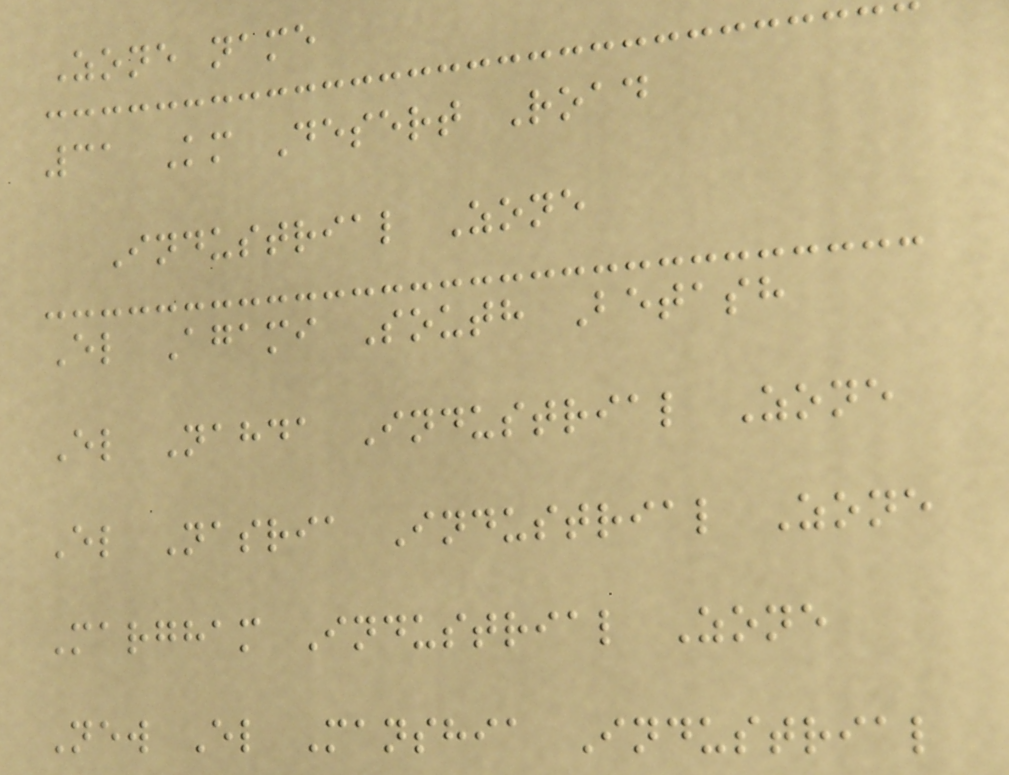Zone name
31 Km Desert Road
Industrial Zone
El Agami South Betash
El Nahda Industrial Zone
El Nasria Industrial Zone
Margham Industrial Zone
New El Manshia Industrial
